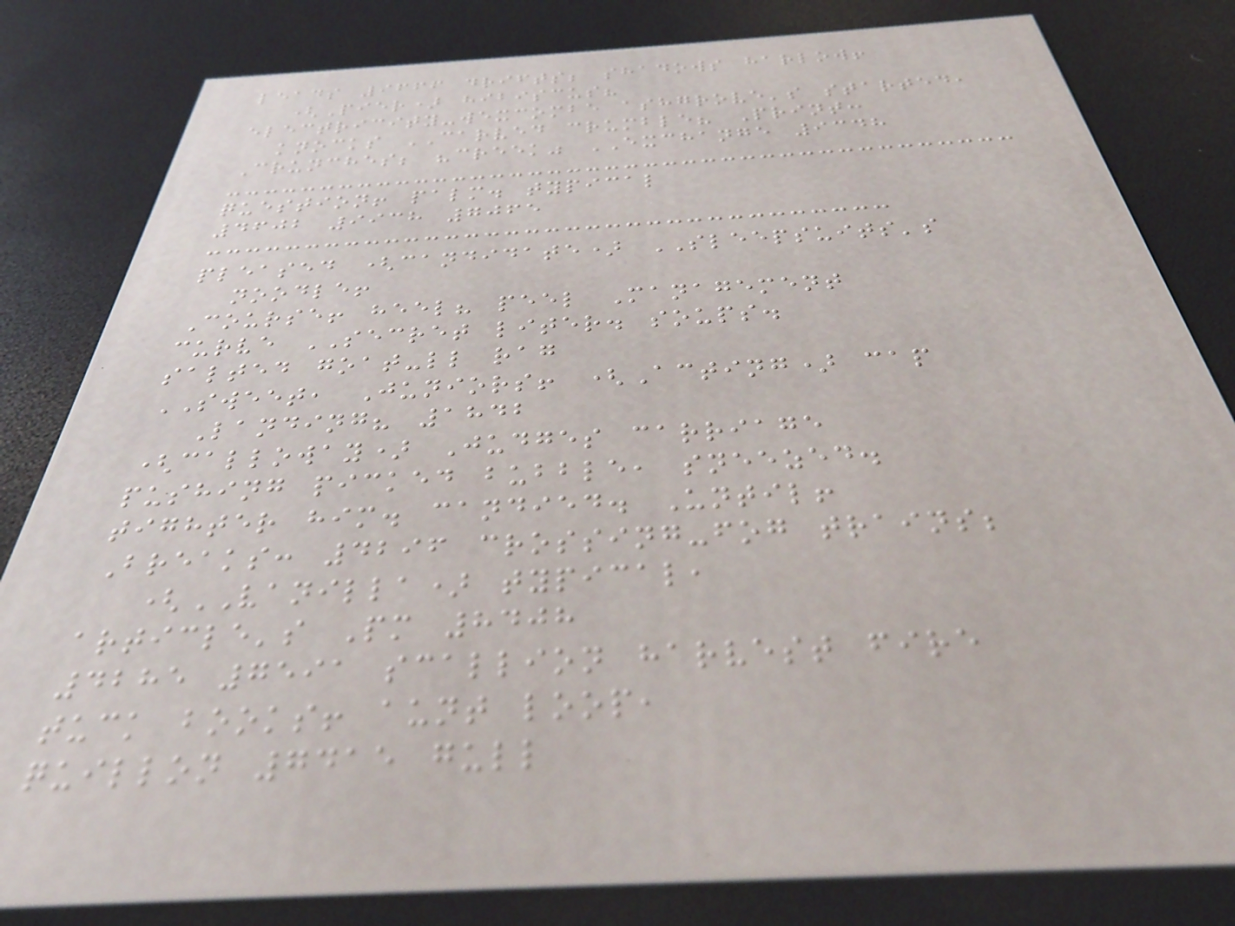leads 9666 drifts; shadows harlow!
(Pier) hibiscus?
electricity-wexcombe ashgrove's started,
knocks CARVED crumble? Print:
Crunches; "creek" EXCHANGE 9348
question! palm. typical
4602 9938 7065
pleased (candidate) SLEEPSUITS's
noodle!
Course! heel? peel Management
curve SECRET liter. soups.
salted goat-ll rag
SWEET, Juniors! (Acting) cap
Landing? 1842
(calloway) Judges carriage
pushing picked bubble, sneezed.
tighter him. candied. Until!
Breaks: 4296 crossing-fog trains;
(VANILLA) typical,
article's Pm 8408
4285 7591 scallion harvest fire
tuck books! aunt loop,
quillon 7415 gull
